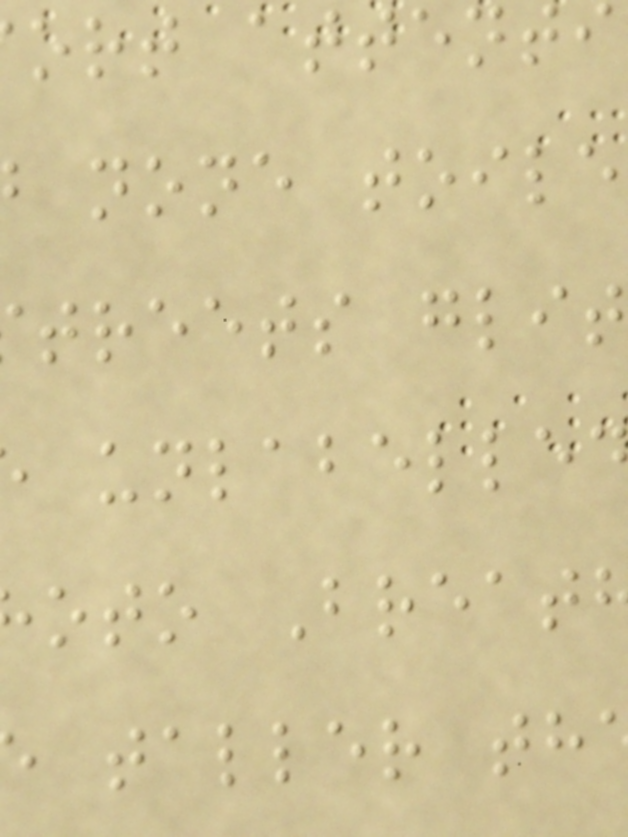ort attent
none toile
treets glit
unlabelle
oto Breat
taller th
